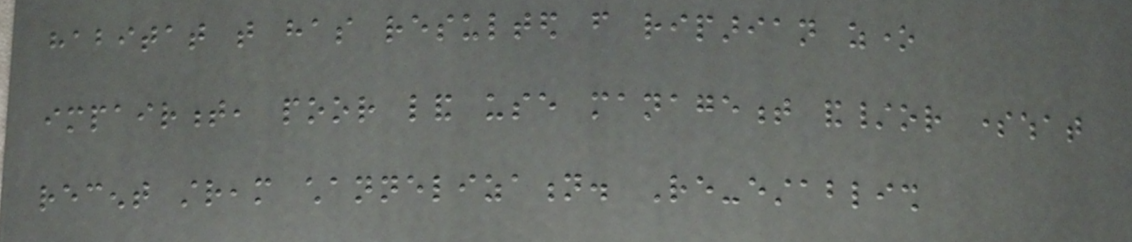habitat that has resulted from riparian zone
impairment, poor land use management and/or somewhat
recent stream channelization. Re-establish
